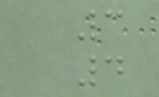3
4
